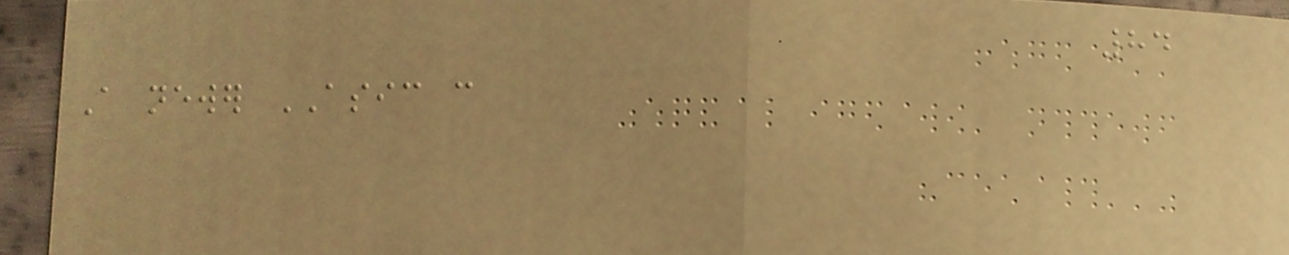84
A newer ASIC can
